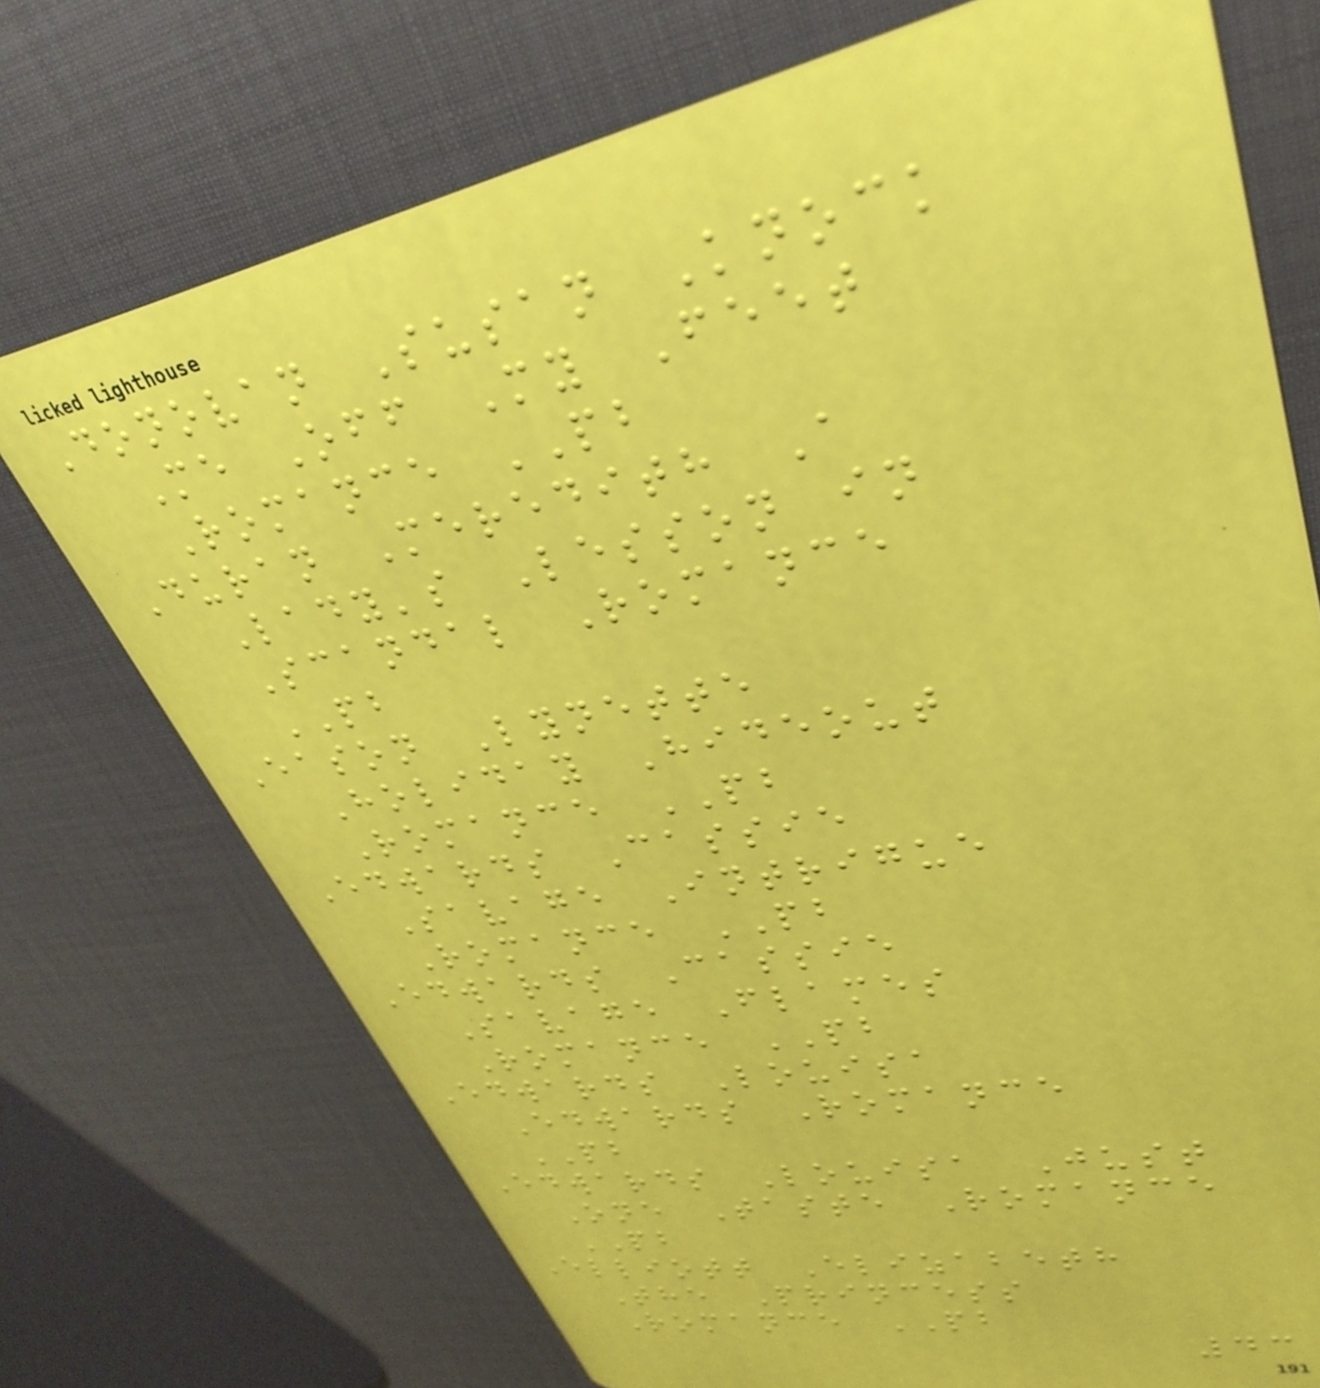Donovan Susan Knock
Me Off My Feet
Romance PB
Duran Meredith A
Lady's Lesson in
Scandal Romance
PB
Eason Lynette
Holiday Hideout
Romance PB
Edwards Cassie
Savage Intrigue
Romance PB
Edwards Cassie
Savage Flames
Romance PB
Edwards Louisa
Edwards Romance
PB
Edwards Louisa Just
One Taste Romance
PB
Elliott Elizabeth
The Princess
Romance PB
43
